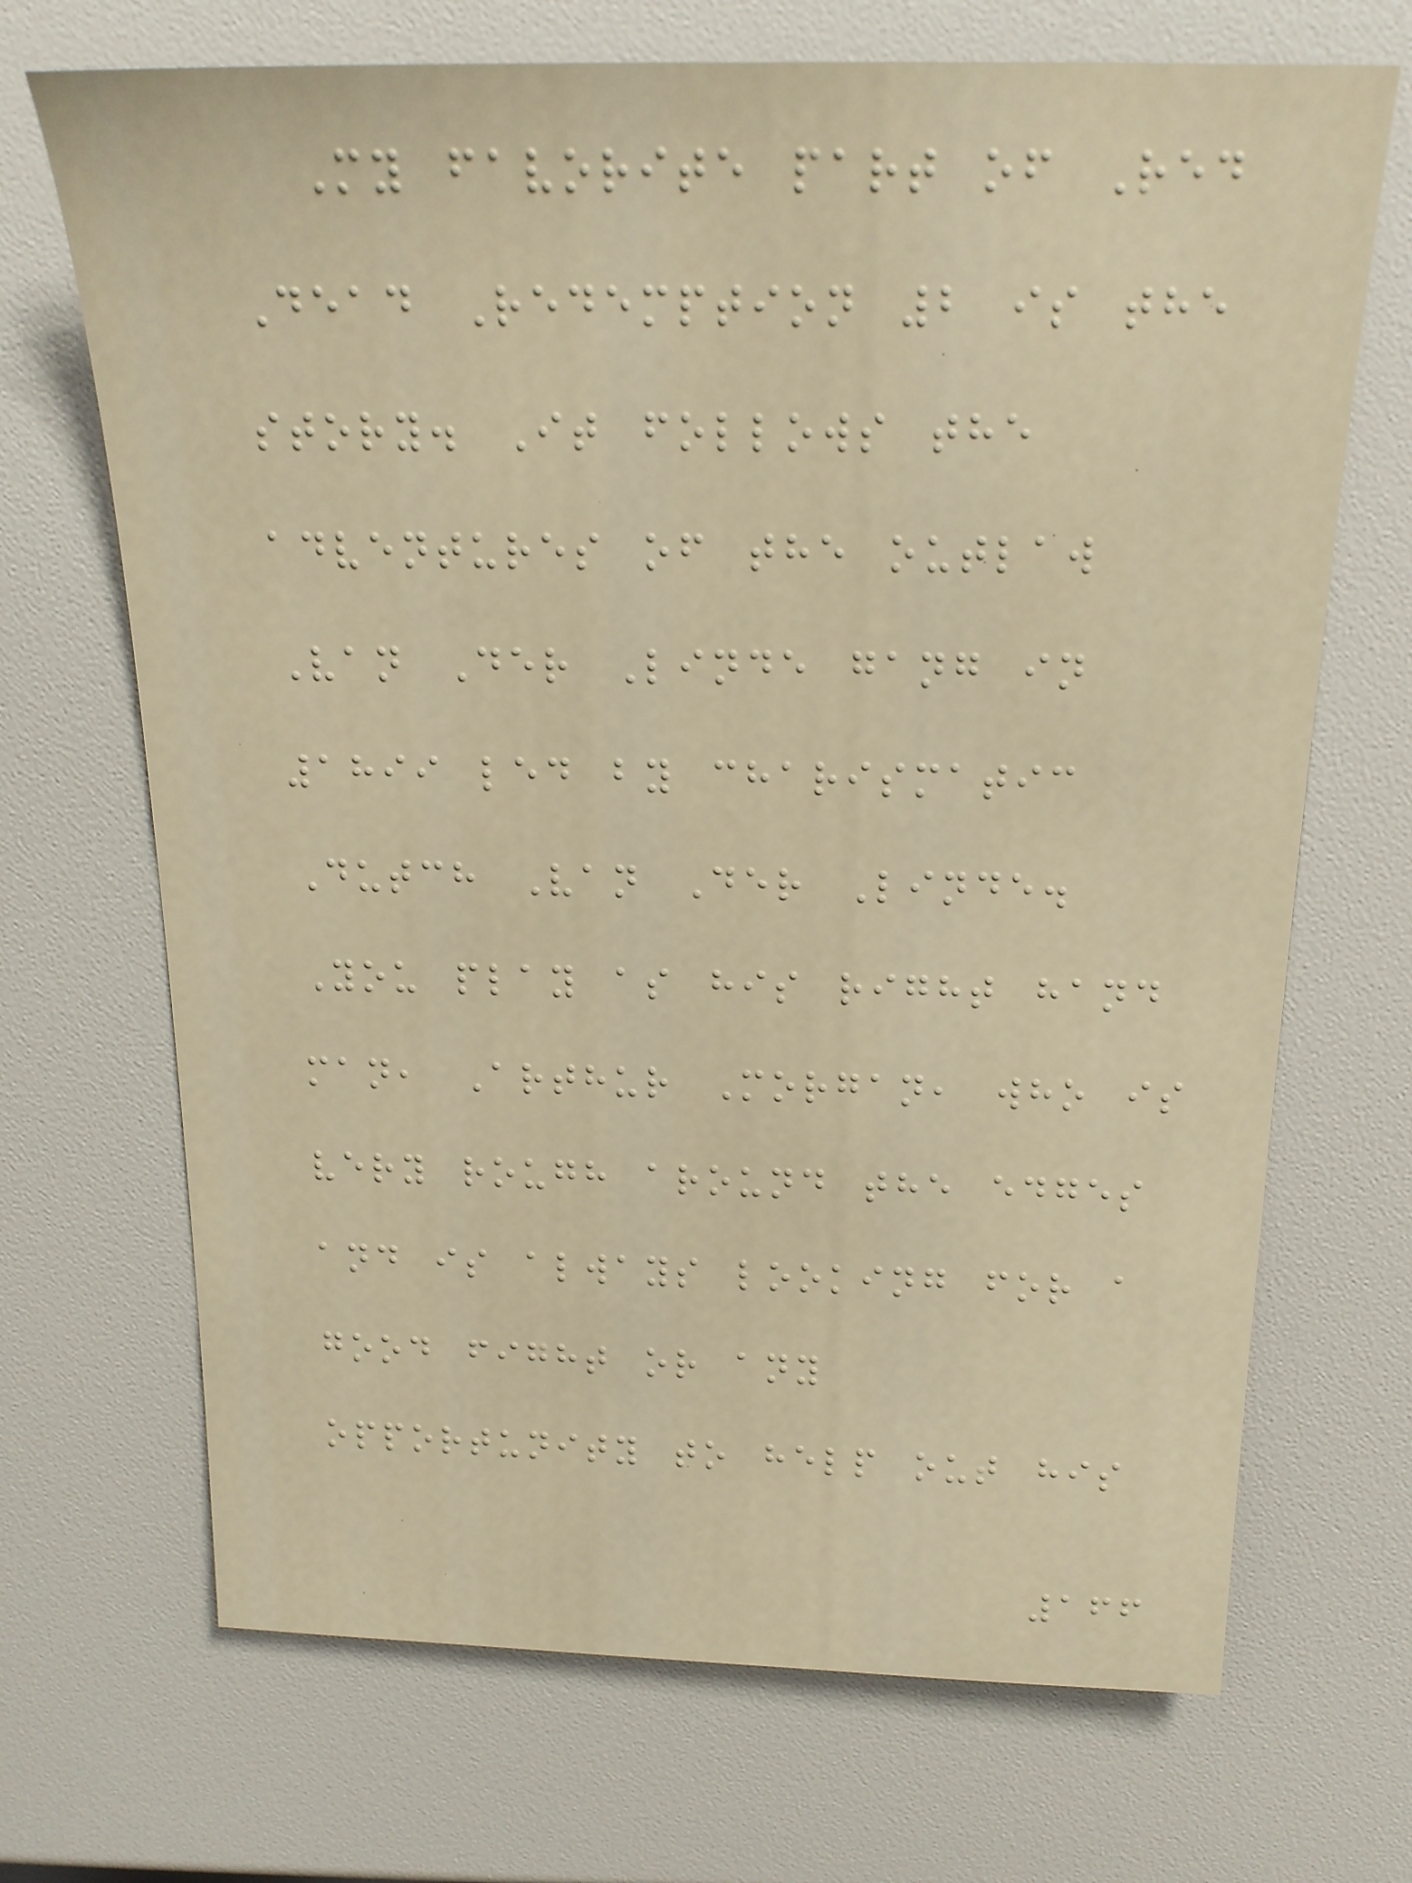My favorite part of Red
Dead Redemption 2 is the
story. It follows the
adventures of the outlaw
Van Der Linde gang in
1899 led by charismatic
Dutch Van Der Linde.
You play as his right hand
man, Arthur Morgan, who is
very rough around the edges
and is always looking for a
good fight or any
opportunity to help out his
166
